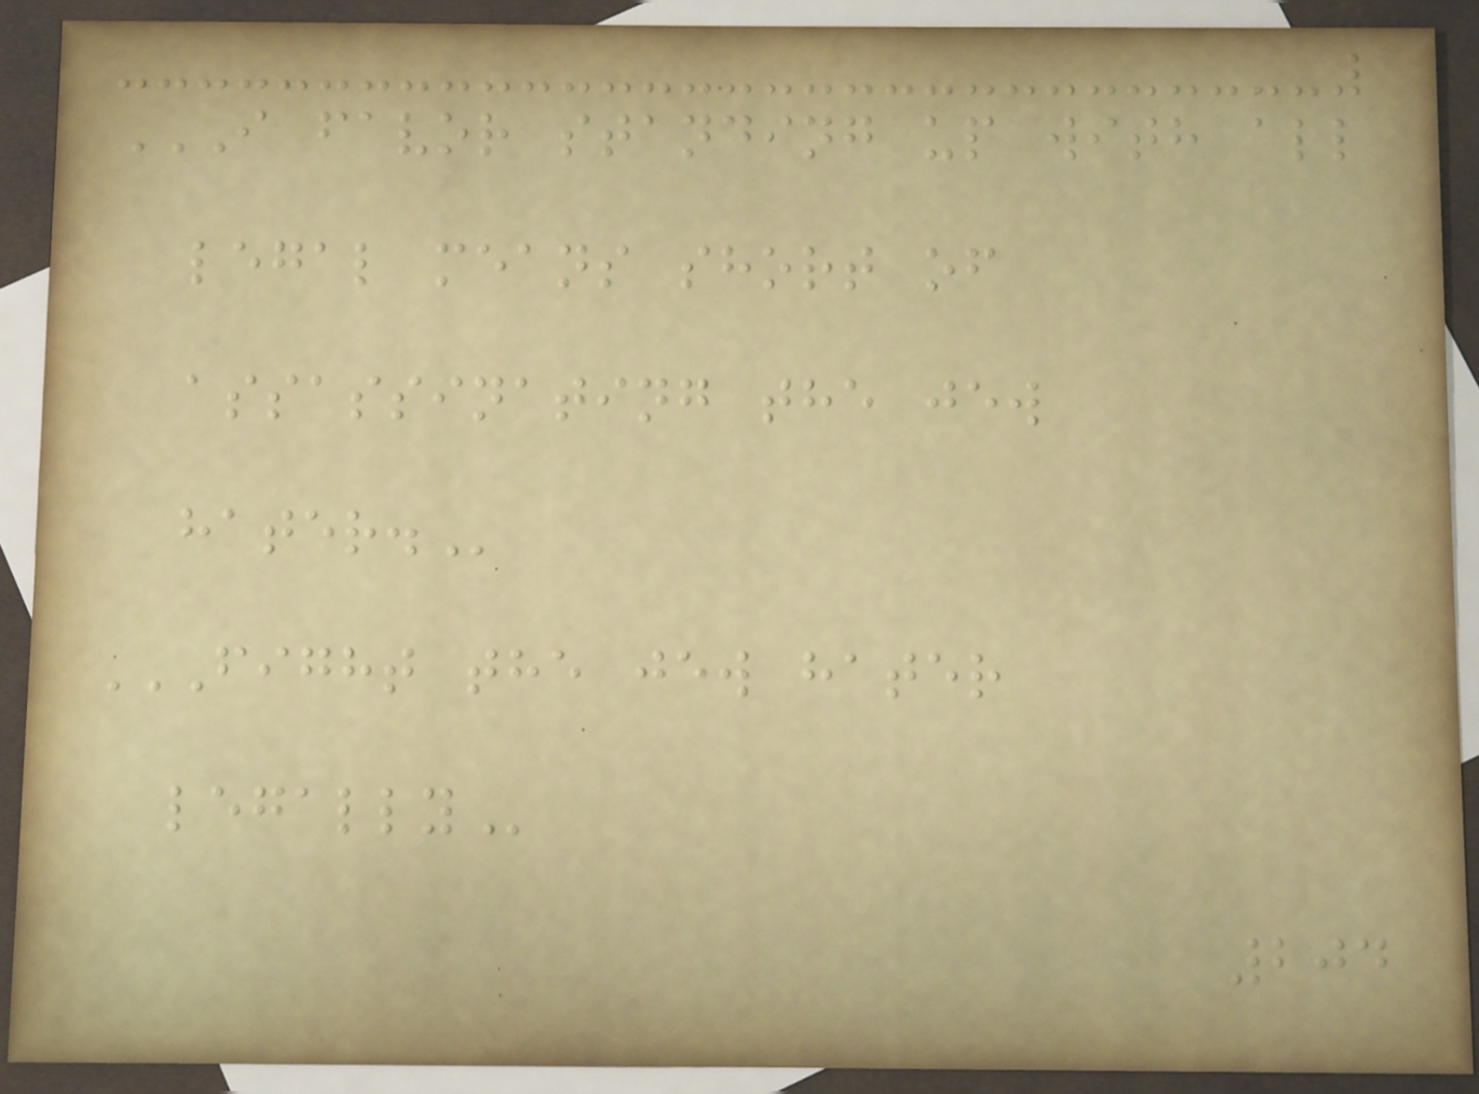I FAVOR STANDING UP WITH ALL
LEGAL MEANS SHORT OF
ASSASSINATING THE JEW
HATER.
FIGHT THE JEW HATER
LEGALLY
204
